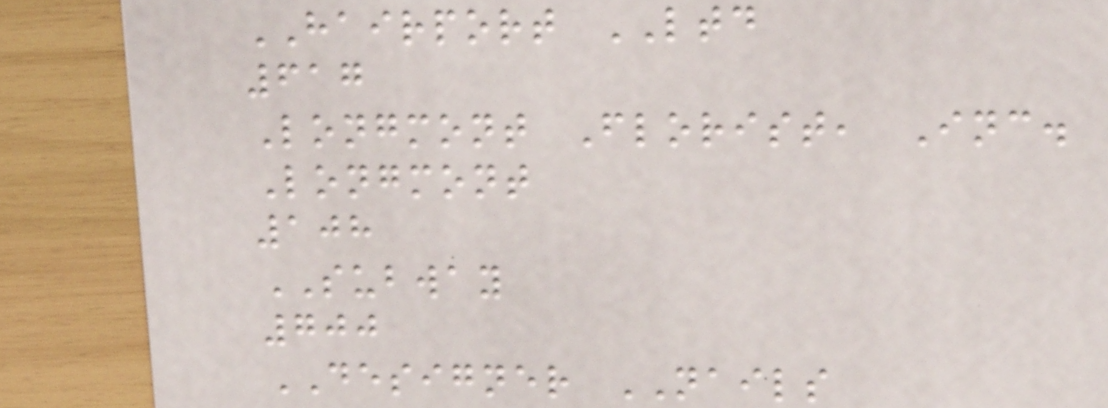HAIRPORT LTD
617
Longmont Florist, Inc.
Longmont
108
SUBWAY
700
DESIGNER NAILS
